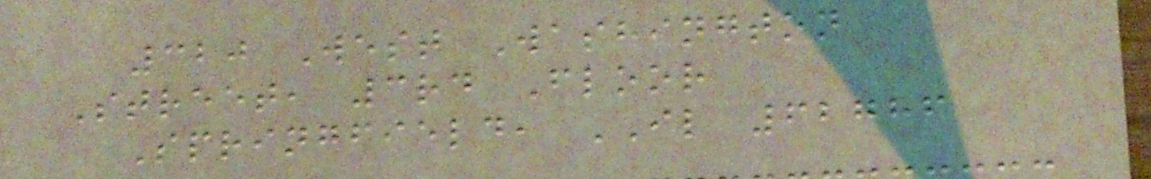320 West Washington
Street, 3rd Floor
Springfield, IL 62786
